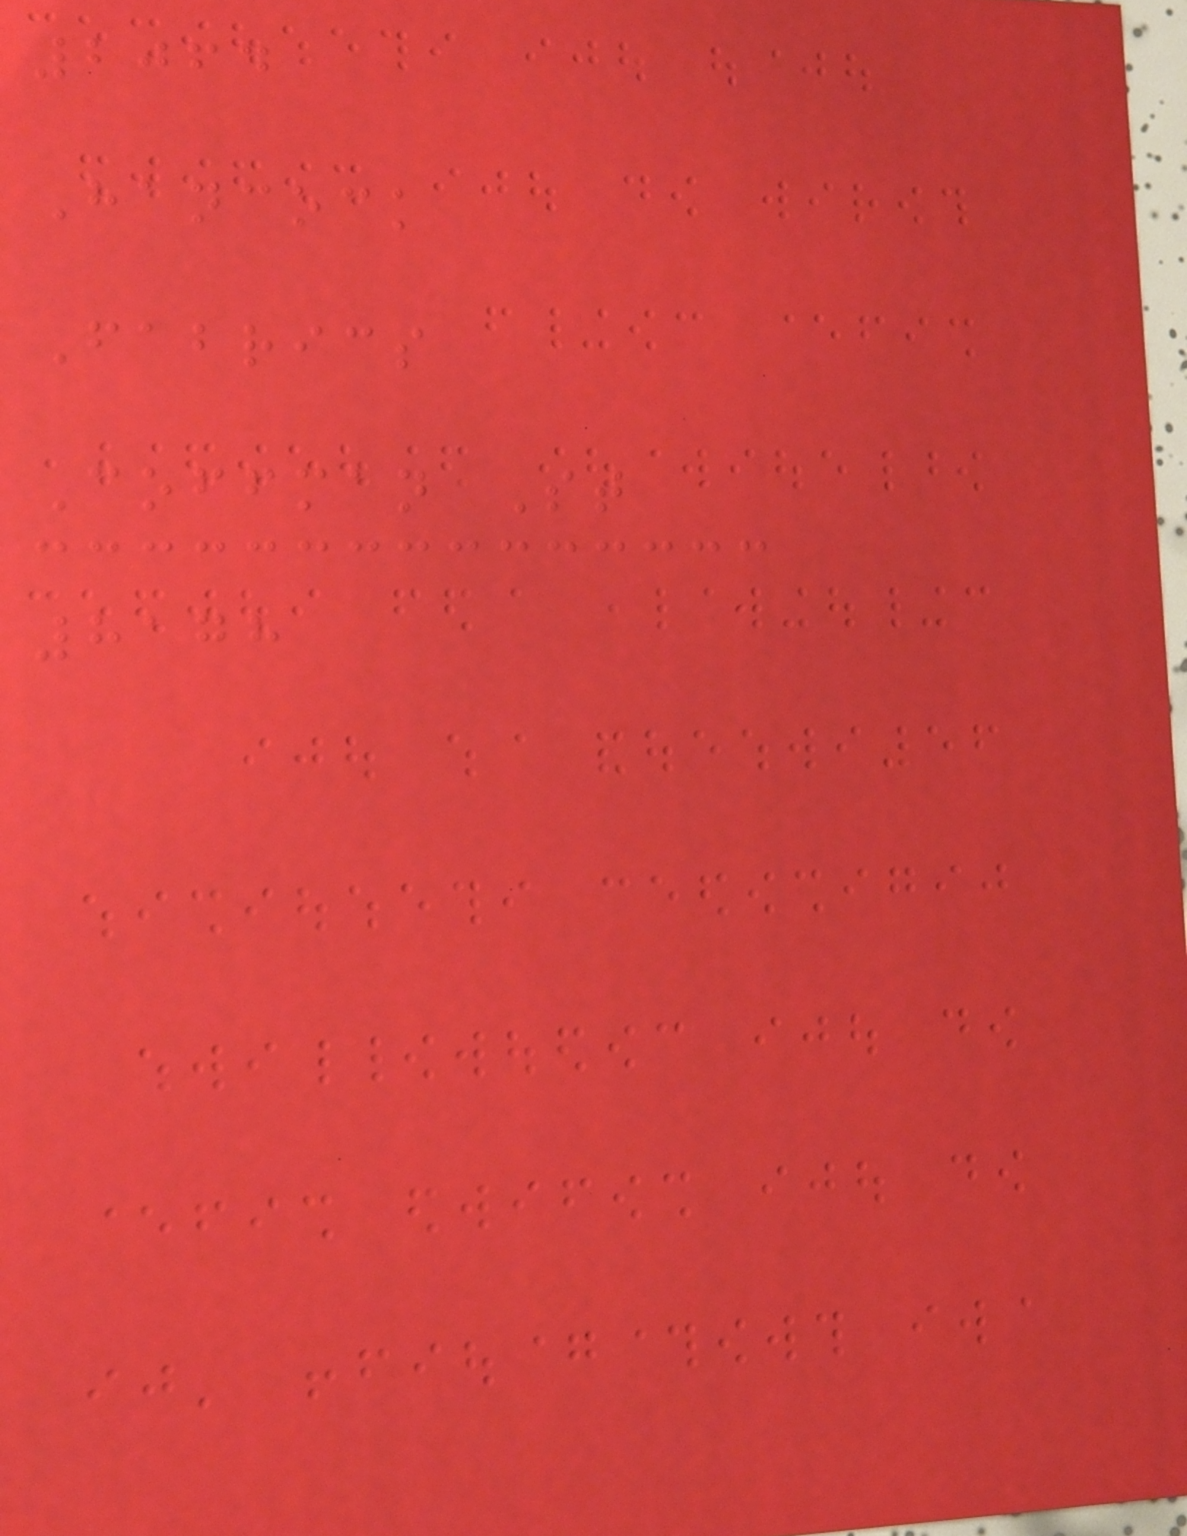2064
Hancock
Fabrics
Coffman St
8178
